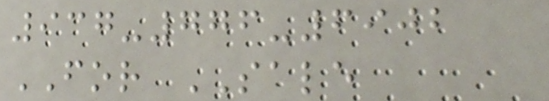937-776-6902
FOR SALE
